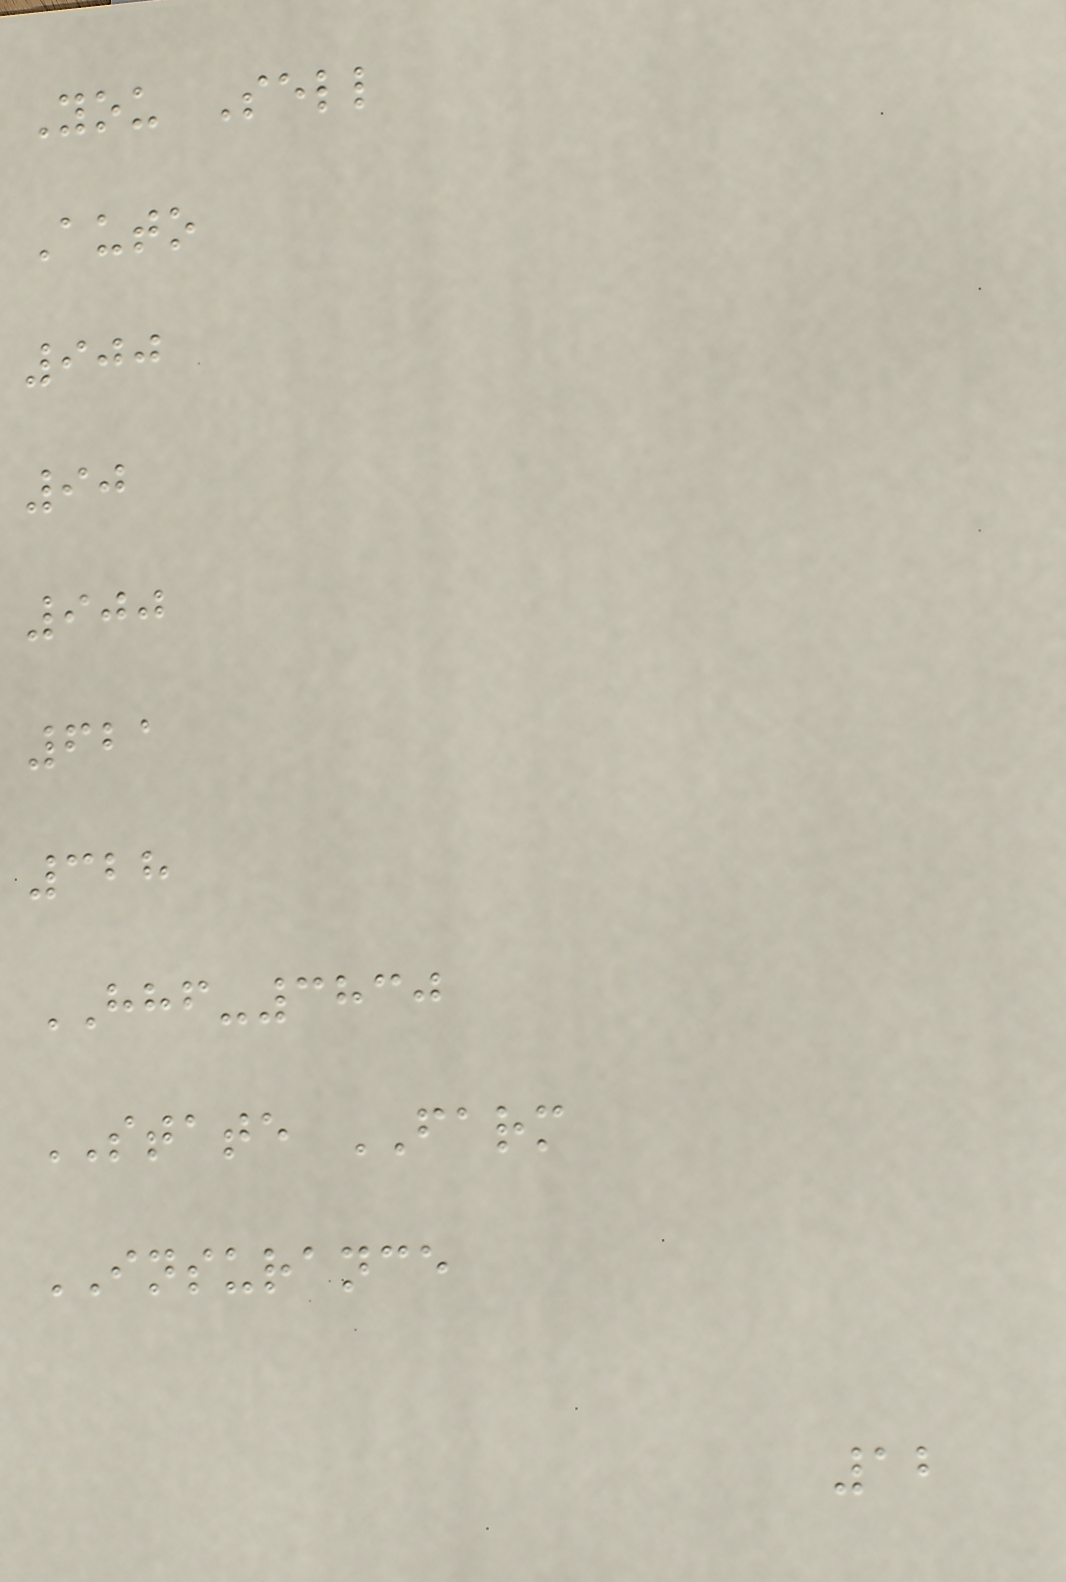You Sell
Auto
900
90
900
621
328
HHF-3830
STATE FARM
INSURANCE
12
